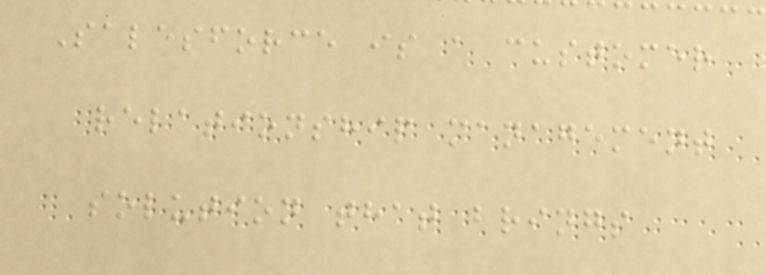Salesforce is a customer
relationship management
solution that brings
